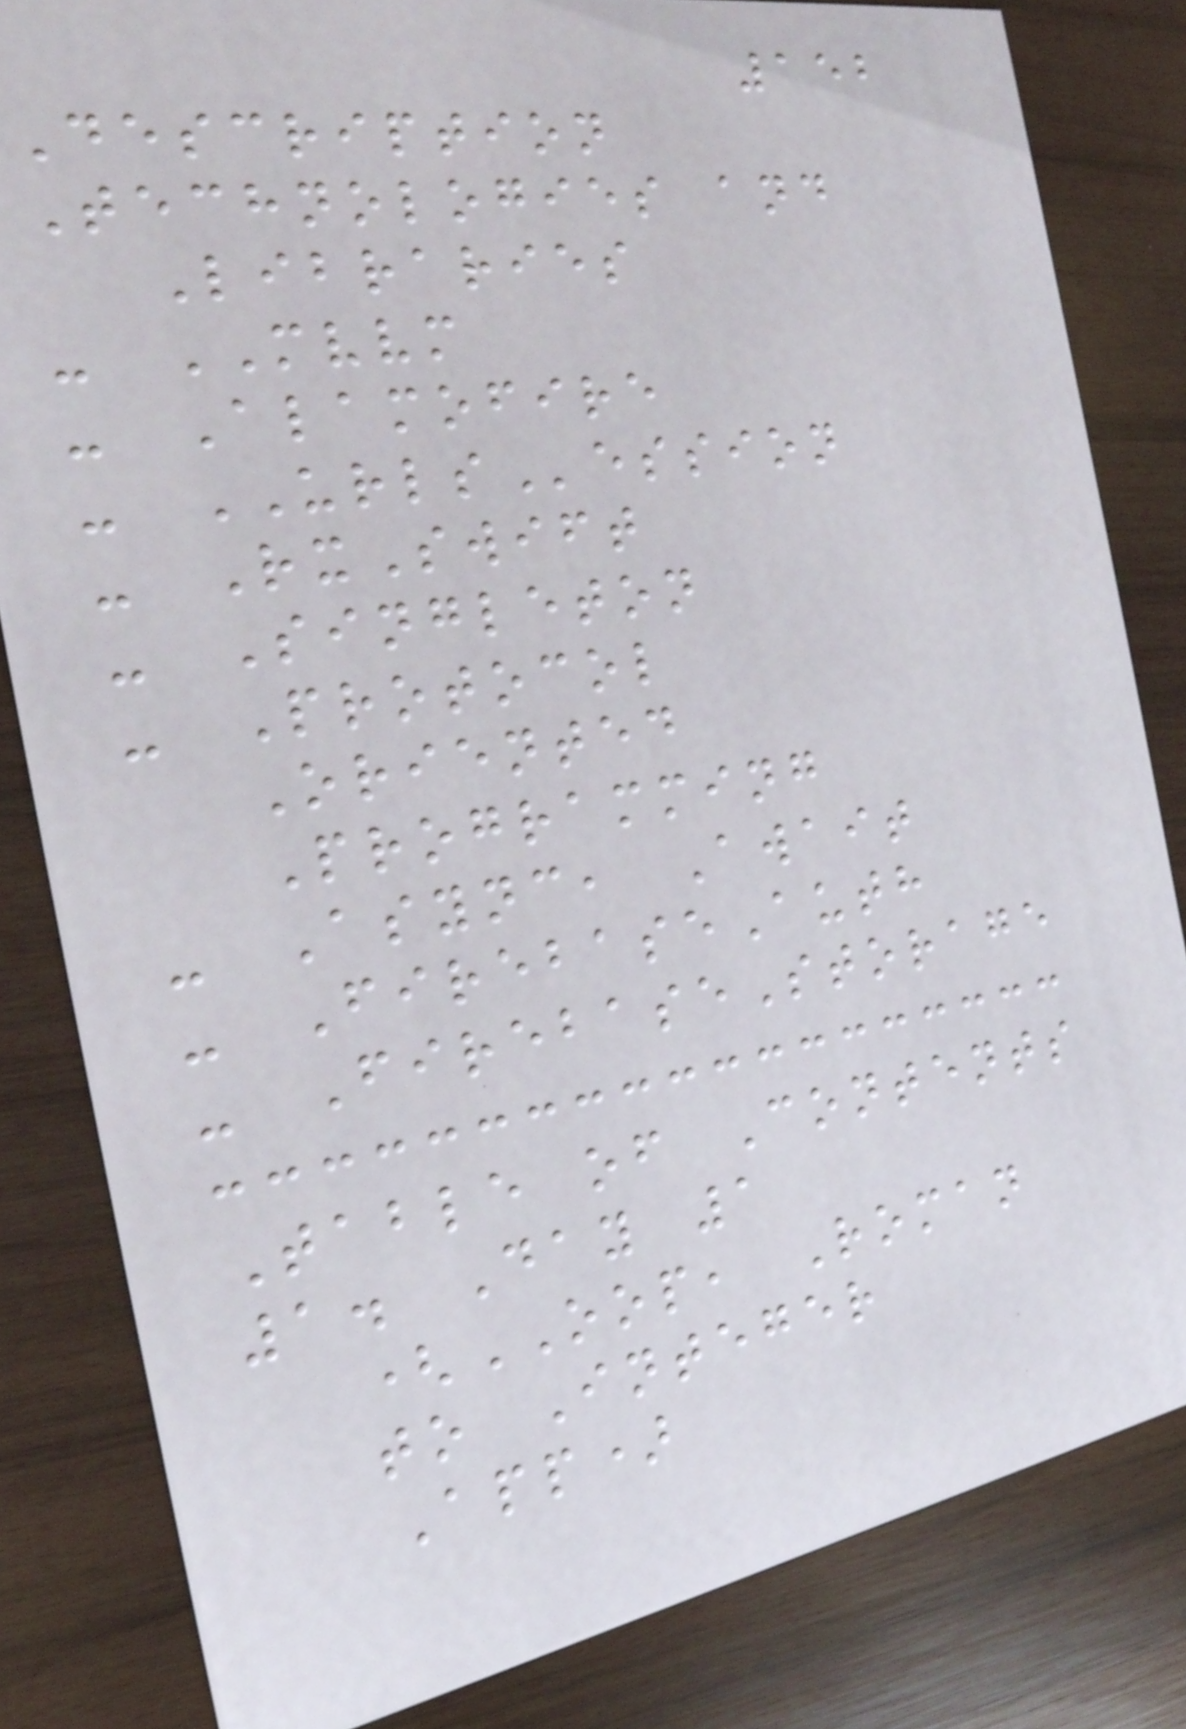152
Description
Technologies and
Libraries
- MVVM
- Alamofire
- URLSession
- RxSwift
- Singleton
- Protocol
Oriented
Programming
- Async, Await
- FirebaseAuth
- FirebaseStorage
Table of Contents
1. Day 1
(OOP, Roman
to Integer
App)
